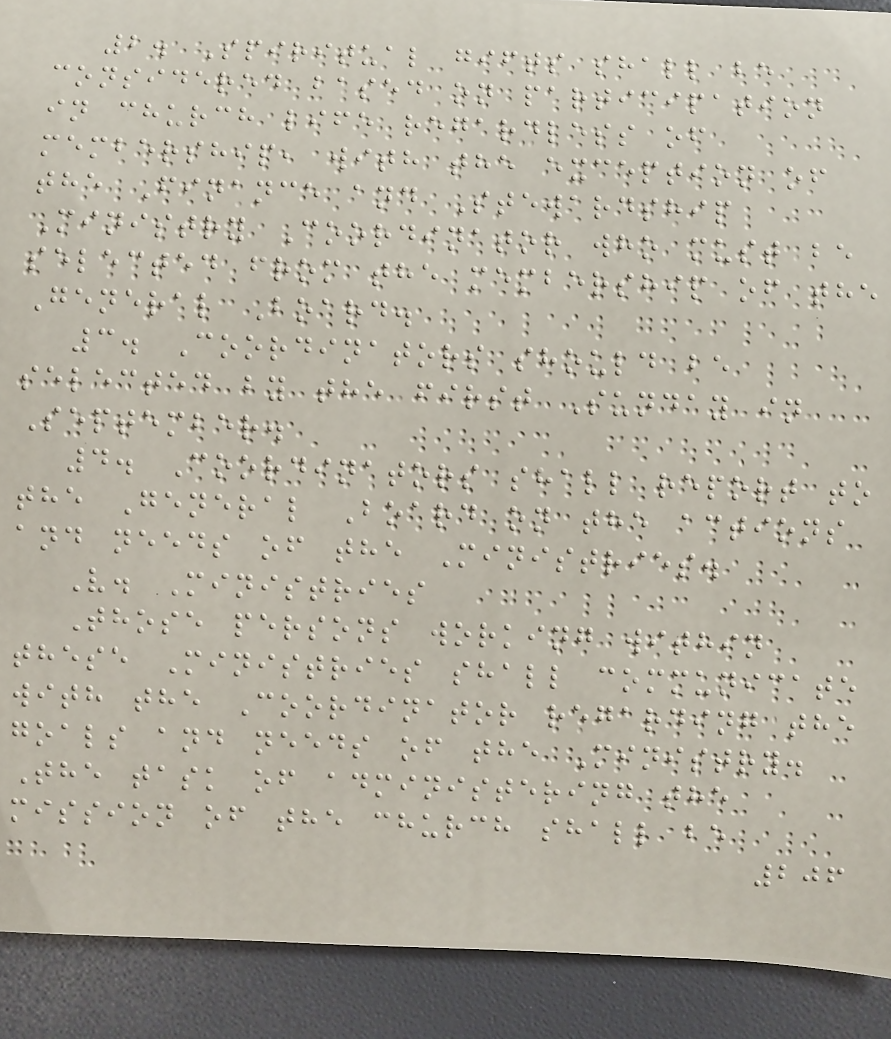2. Spiritual gifts shall be
considered based on participation
in church life regardless of
membership, with the exception of
the Finance and Stewardship
Ministry Coordinator who must be
selected from the membership of the
General Board.
3. Coordinators should be
selected by the first Sunday in
September.
4. Coordinators shall report to
the General Board on the actions
and needs of the Ministries.
V. Ministries
Those persons working within
these Ministries shall communicate
with the Coordinator regarding the
goals and needs of the Ministry.
The task of administering the
mission of the church shall be
206
